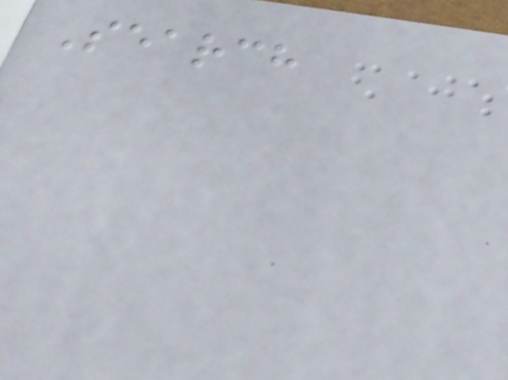Search
